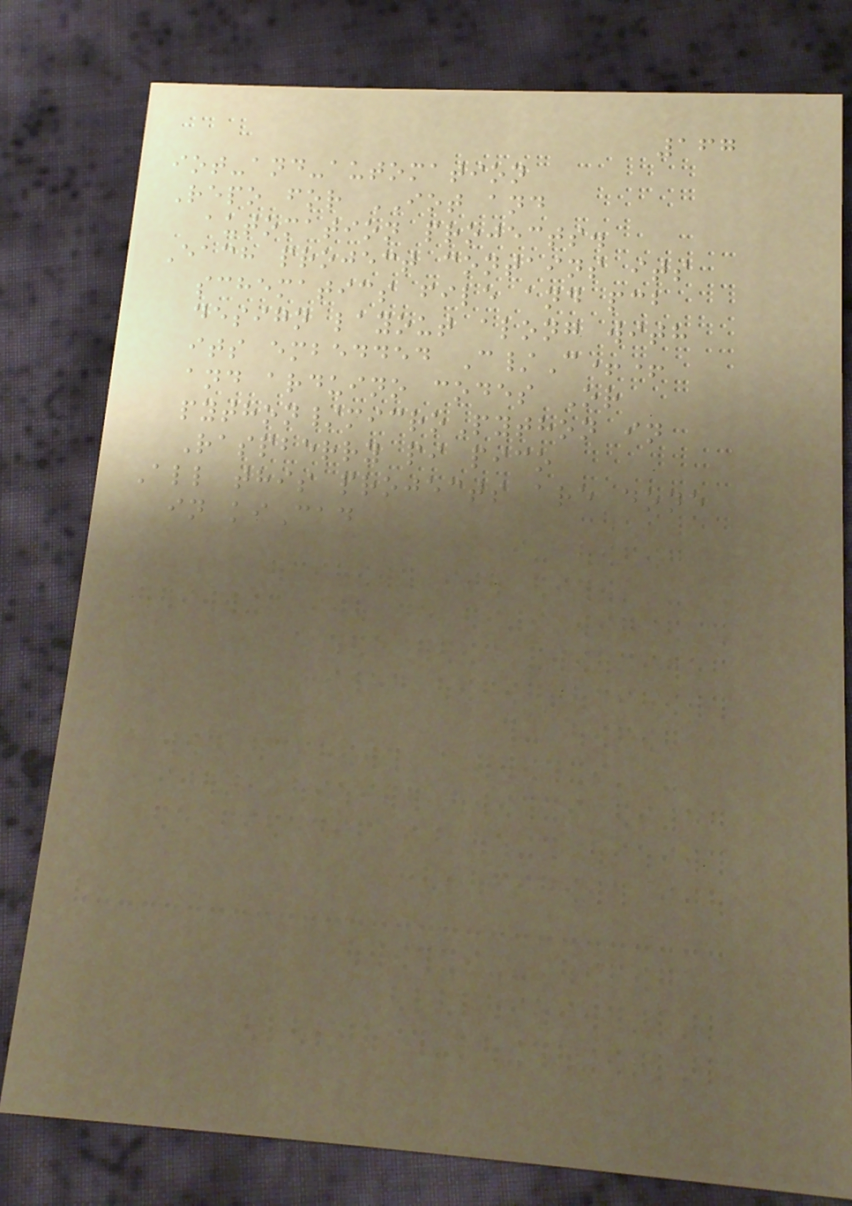167
iot-and-automation
Repo for IOT and
automation projects.
Each project contains its
schematics file and pcb
design layout along with
its embedded C/C++
and arduino codes Or
python/microPython in
Raspberry pi pico
All this projects are done
in kiCad
